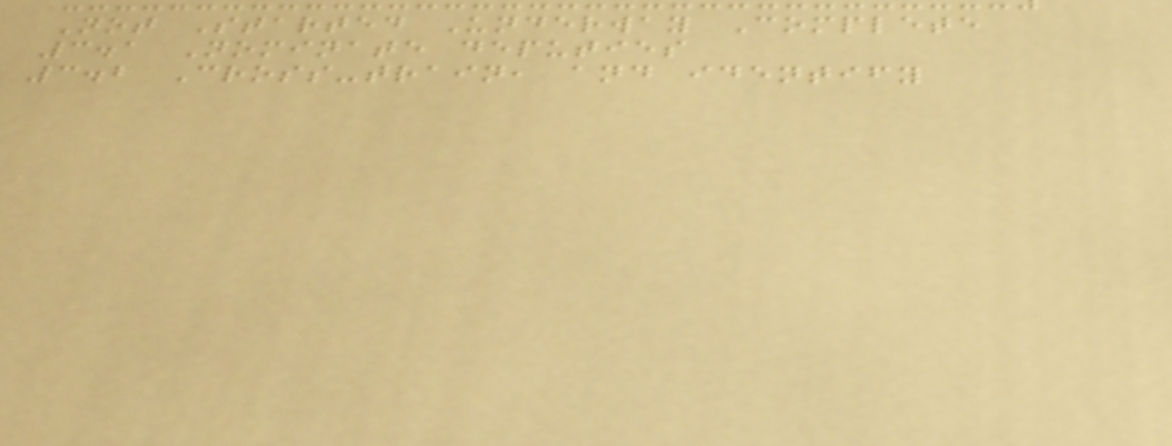Not Started Underway Complete
3.1 Nominate deputies
3.2 Cross-train, and identify
